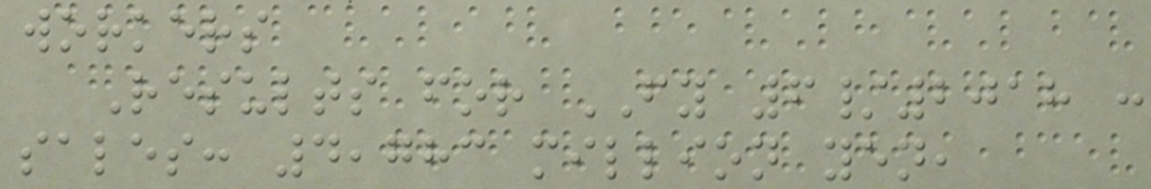workers
Results for FY 6/2018 :
sales: 4,783 million yen,
